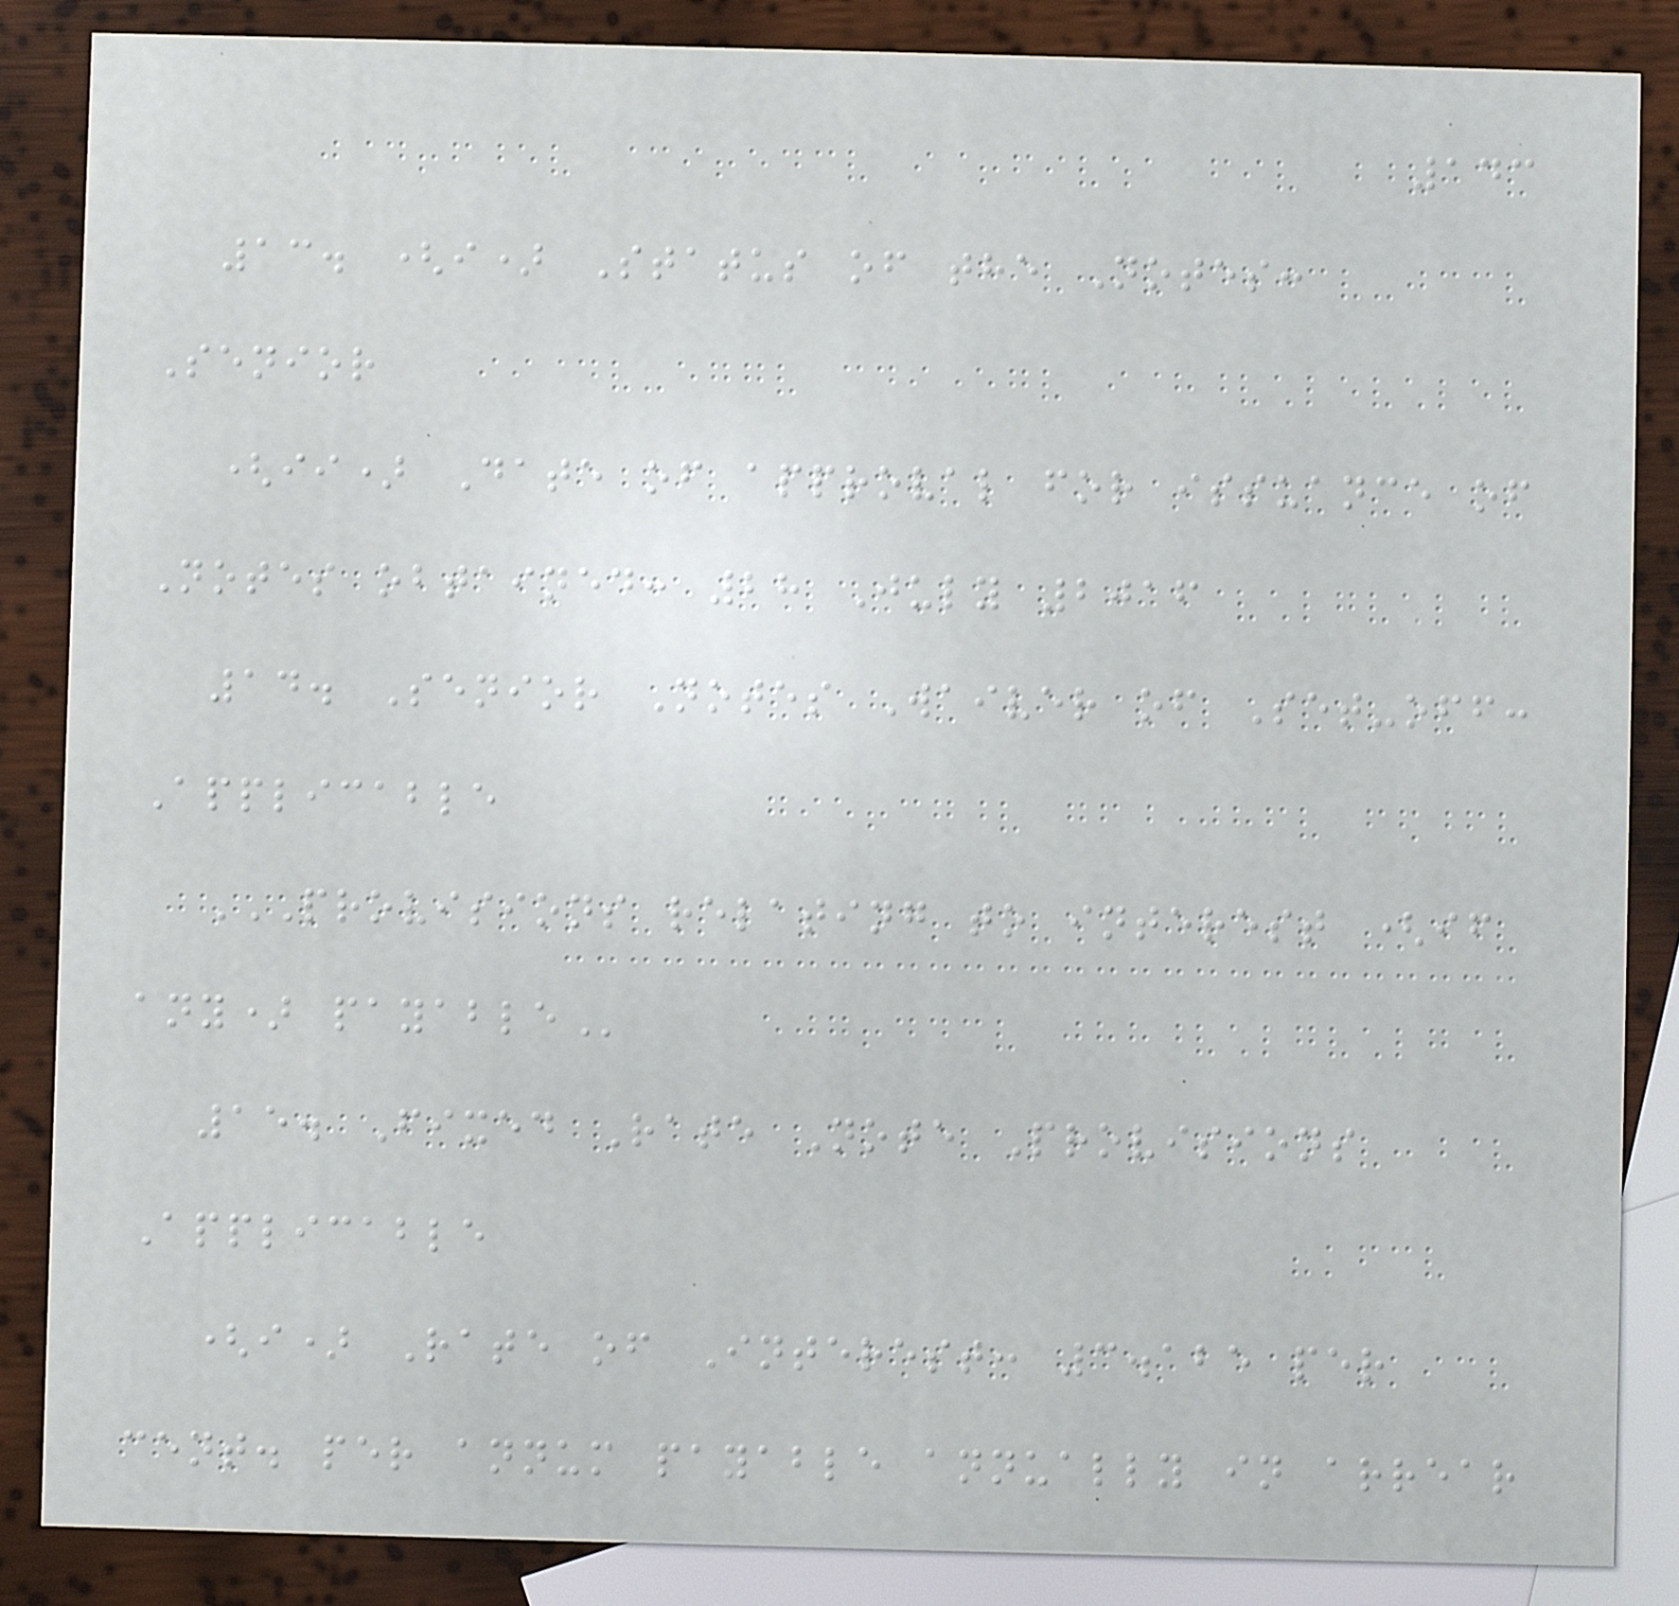143
13. (i) Status of the Notes:
Senior
(ii) Date of approval for issuance of
Notes obtained: 28 July 2016
14. Senior Notes Waiver of Set-off:
Applicable
PROVISIONS RELATING TO INTEREST (IF
ANY) PAYABLE
15. Fixed Rate Note Provisions
Applicable
(i) Rate of Interest: 3.125 per
cent. per annum payable annually in arrear
